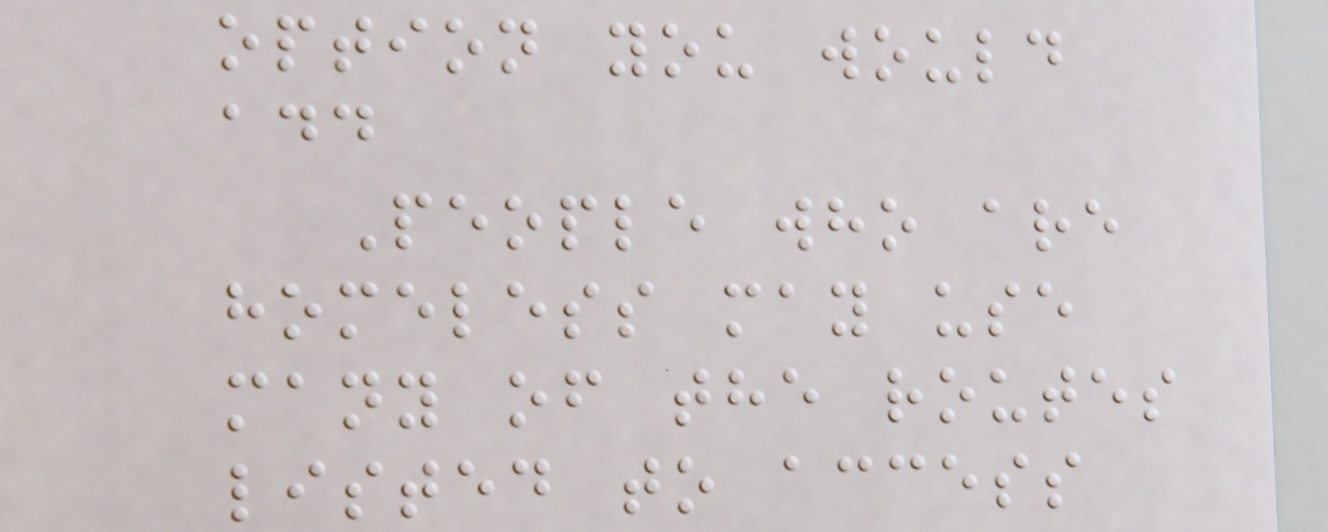option you would
add
People who are
homeless may use
many of the routes
listed to access
